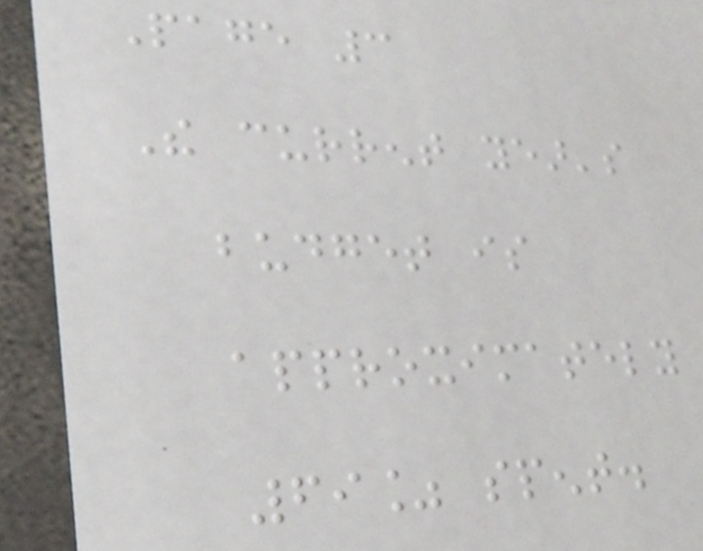Page 3
The current year's
budget is
approximately
69% spent.
